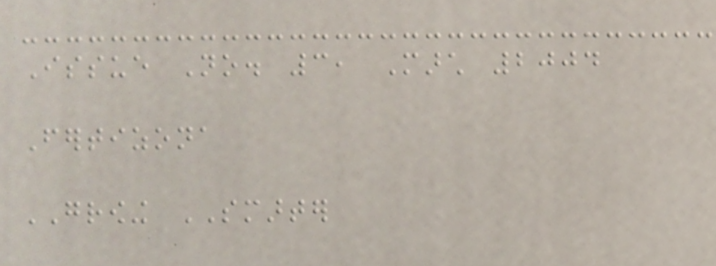Issue No. 3, March 2004
Fertizona
GROWING SMARTER
